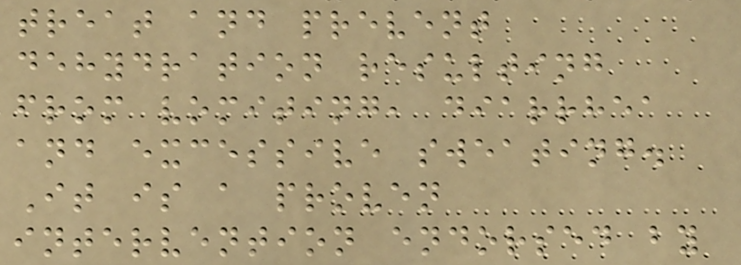treat and prevent
dehydration resulting
from vomiting, diarrhea
and excessive sweating.
It is a proven
intervention endorsed by
